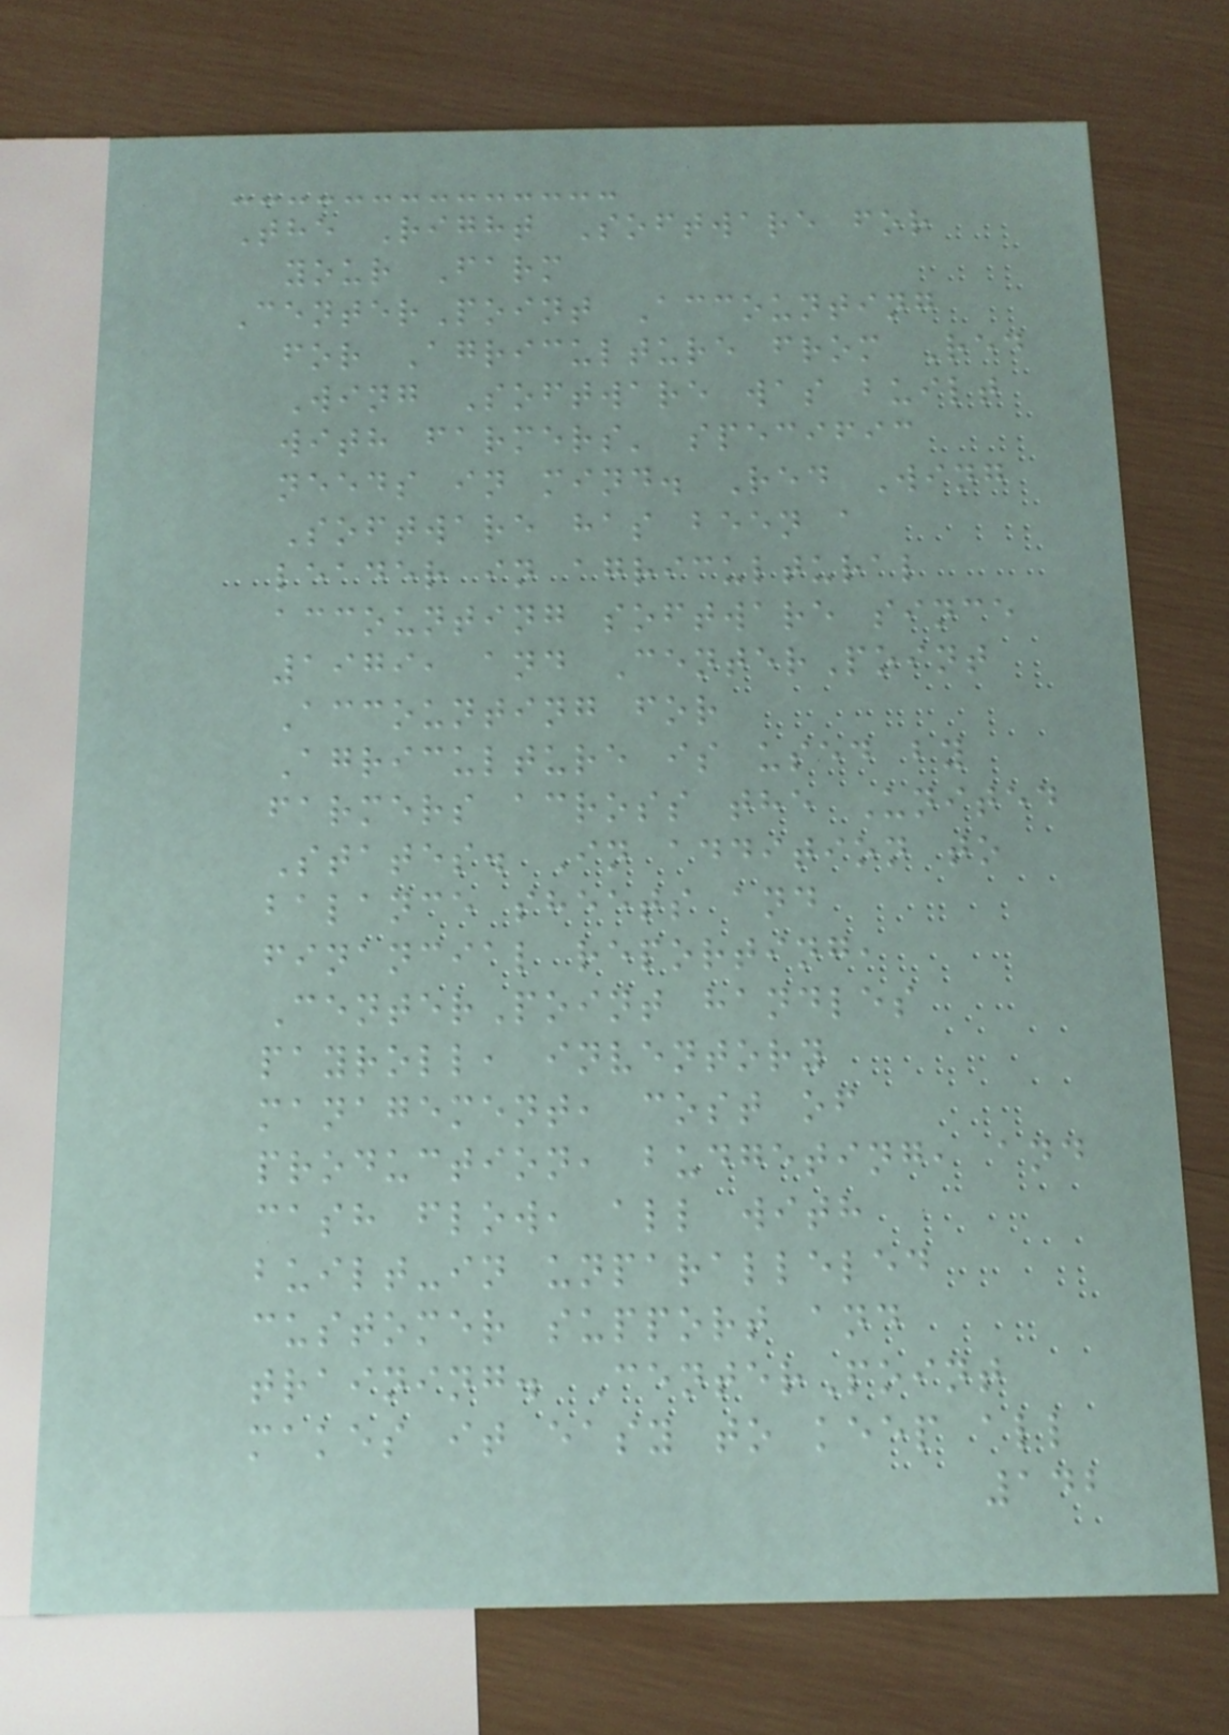The Right Software for
your Farm
CenterPoint Accounting
for Agriculture from Red
Wing Software was built
with farmers' specific
needs in mind. Red Wing
Software has been a
leader in agricultural
accounting software since
1979, and CenterPoint
Accounting for
Agriculture is used by
farmers across the United
States. In addition to
balance sheets and
financial reporting,
CenterPoint handles
payroll, inventory
management, cost of
production, budgeting, and
cash flow, all with
built-in unparalleled
customer support and
training. CenterPoint
makes it easy to keep all
142
